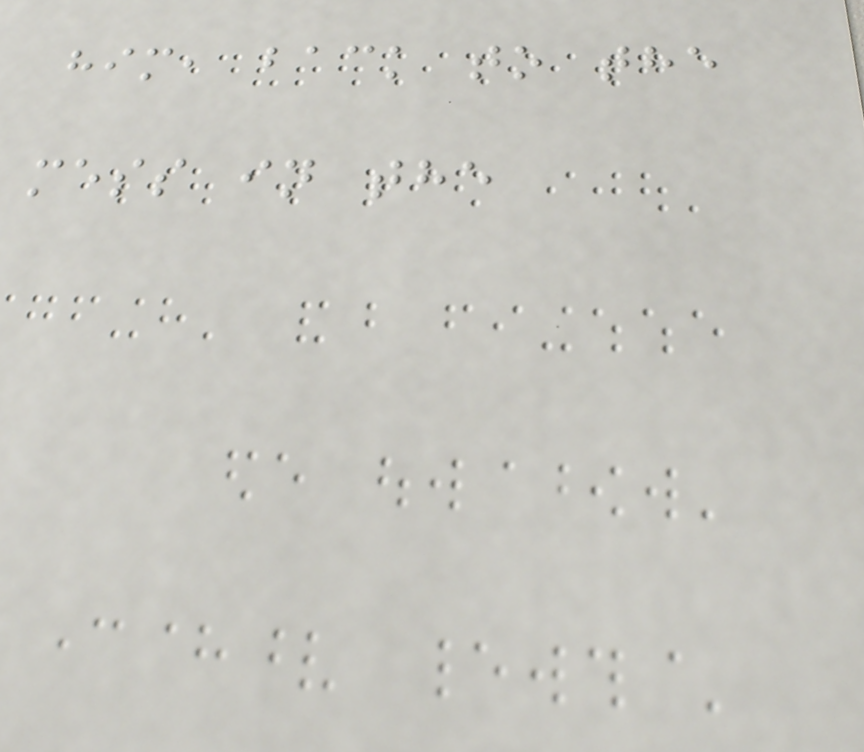him, back to the
mess in the
